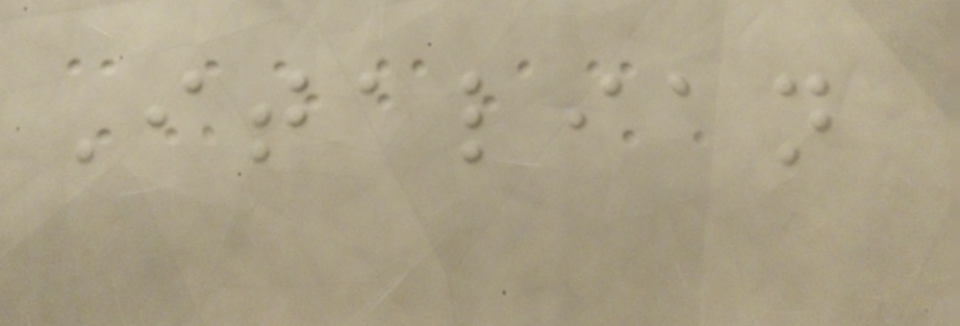Italian
